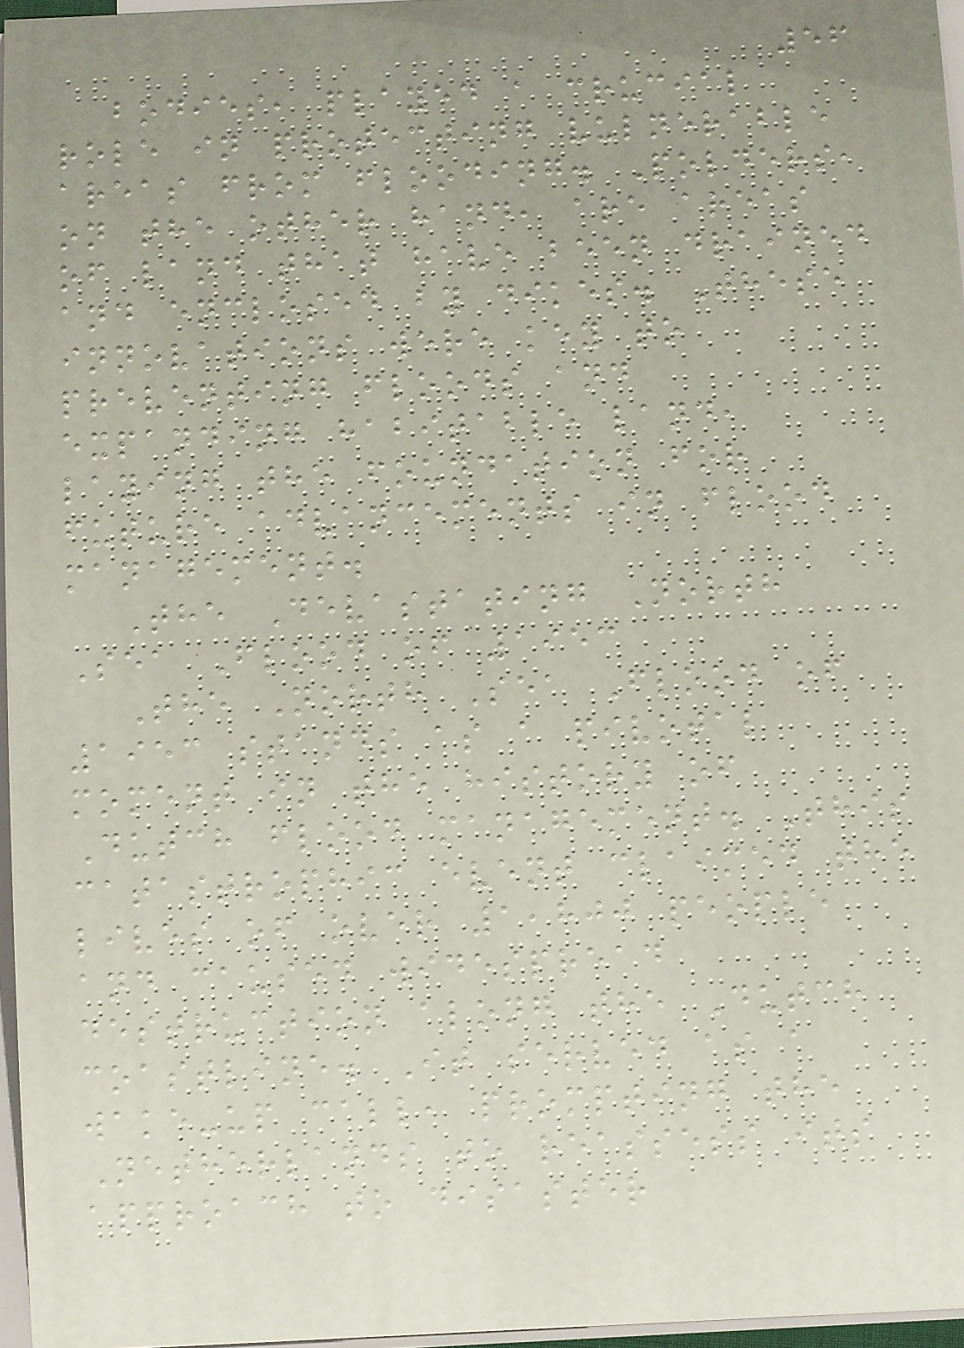56
bodies, played a crucial
role in protecting vulnerable
areas from flooding. Polders,
on the other hand, are areas
of land that have been drained
and enclosed by dikes. These
innovations were key to
preventing floods and
expanding habitable land,
laying the foundation for
future advancements in flood
management.
The Devastating North
Sea Flood of 1953
The North Sea Flood of
1953 stands as a pivotal
moment in the history of
Dutch flood management. This
catastrophic event claimed the
lives of over 1,800 people
and caused widespread
destruction along the Dutch
coastline. It served as a
wake-up call, prompting the
Netherlands to reassess its
approach to disaster
